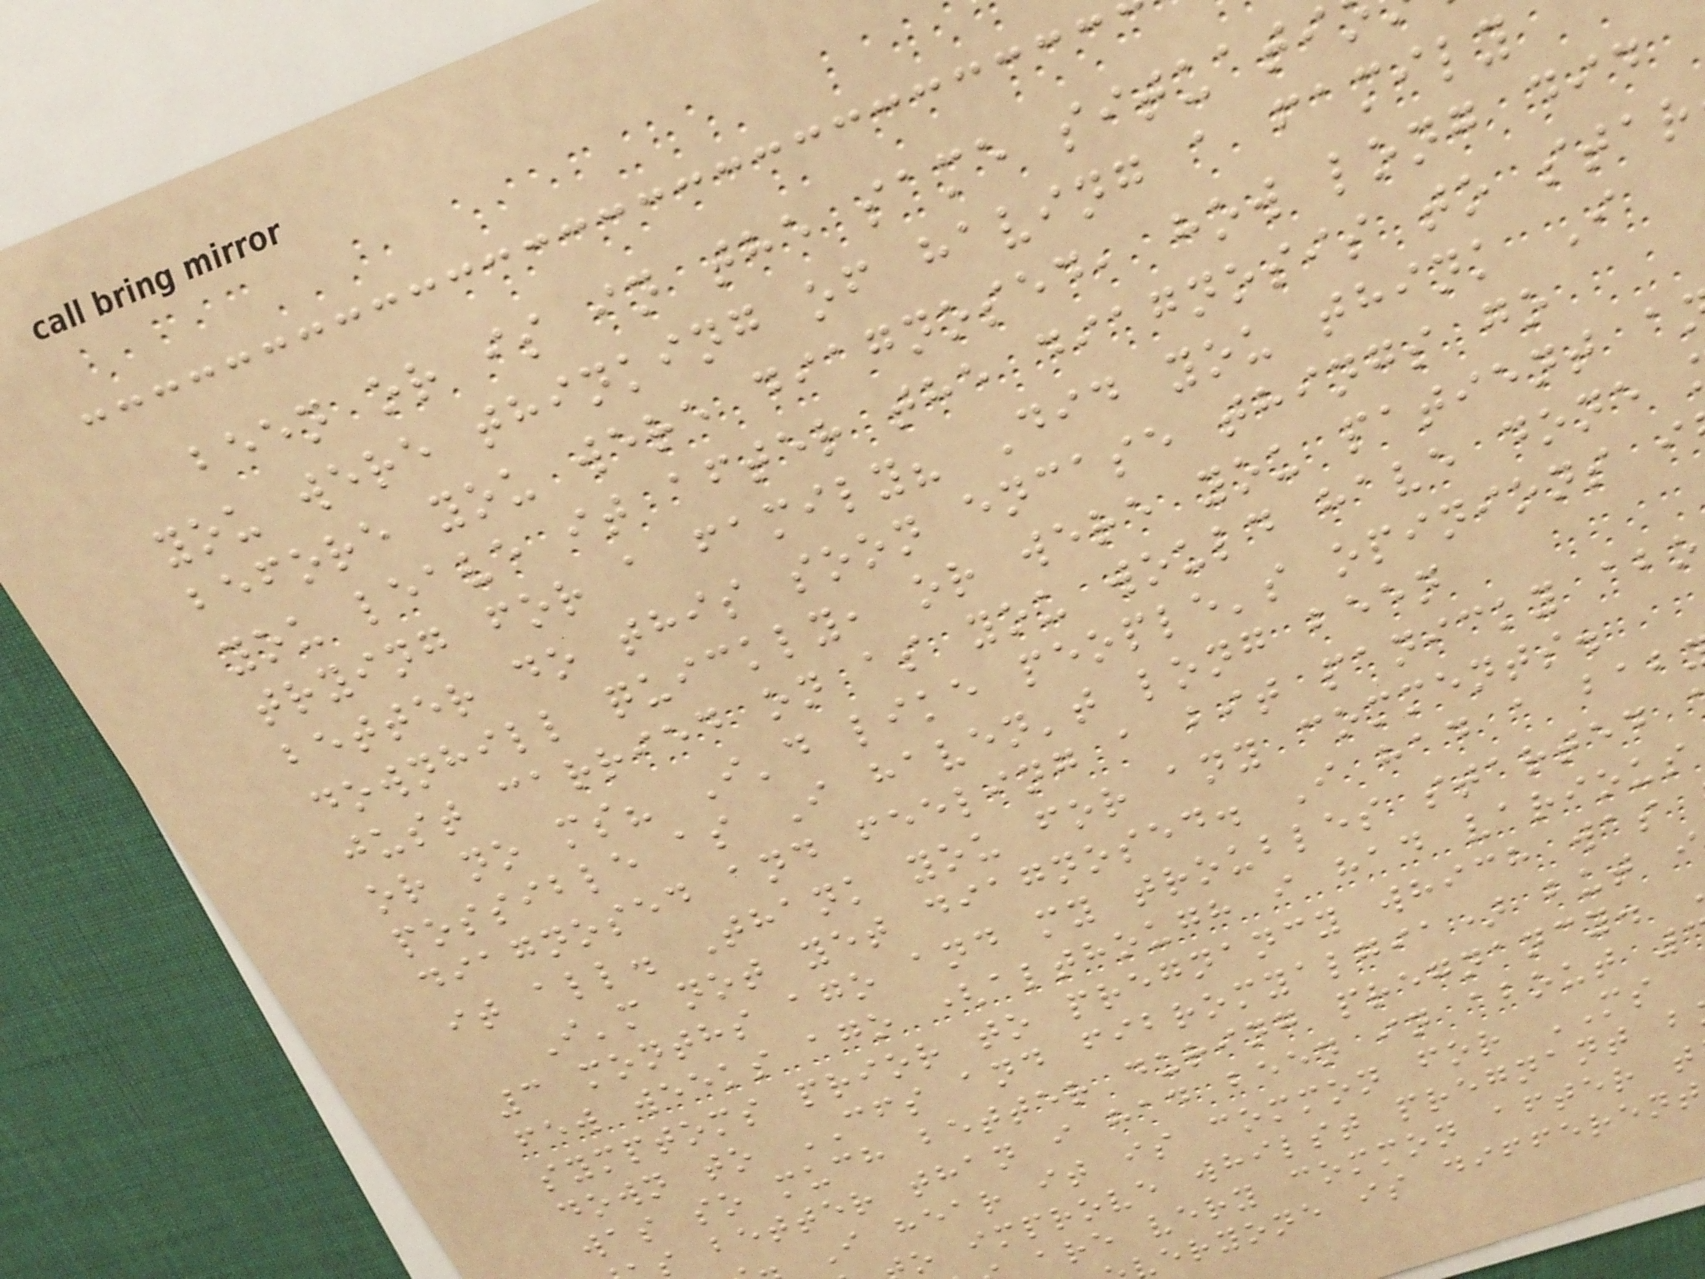been or is in the same situati
you were thinking of having a family
before you were diagnosed, how long did
you leave it after the diagnosis to star
trying for a family? Did you think I
better do this soon encase things go
downhill quickly, or were you patient a
just carried on as you would have done
or no ms? I'd like people's opinions i
possible as I haven't long been
diagnosed and feeling a bit panicky abo
it all. Thank you for any comments.
I'm not yet diagnosed. I had a bab
3 months ago and my troubles started
few weeks ago (although i had various
symptoms prior to pregnancy which was
down to CFS and fibromyalgia) but i
was so much better during pregnancy.
s better than i had been in about
I hear it is common for MS
o improve whilst pregnant b
are very common after t
eryone is different
